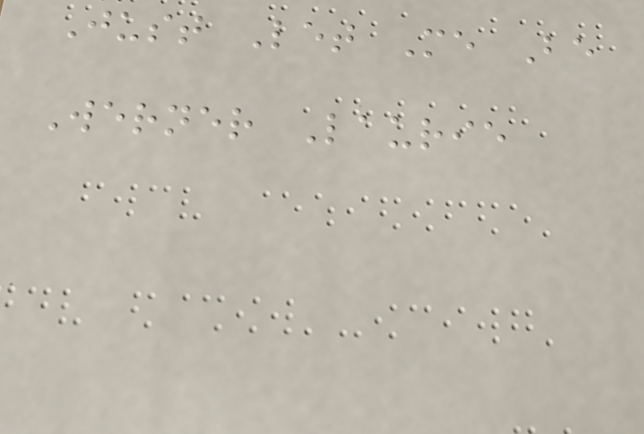Just Let Me Be
Werner Laurie
